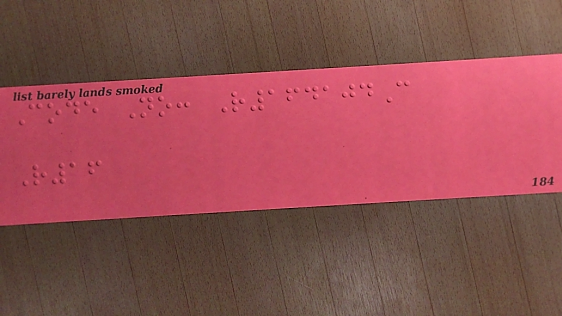Code No: R164104C
R16
